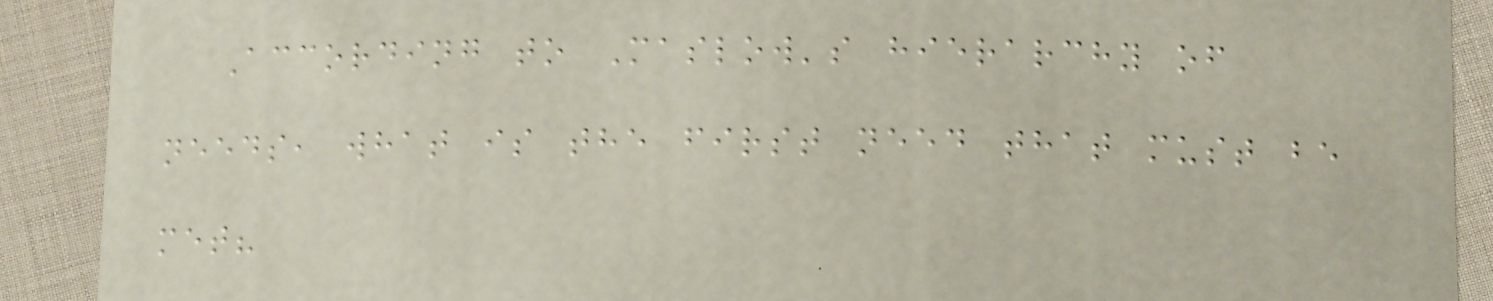According to Maslow's hierarchy of
needs, what is the first need that must be
met?
